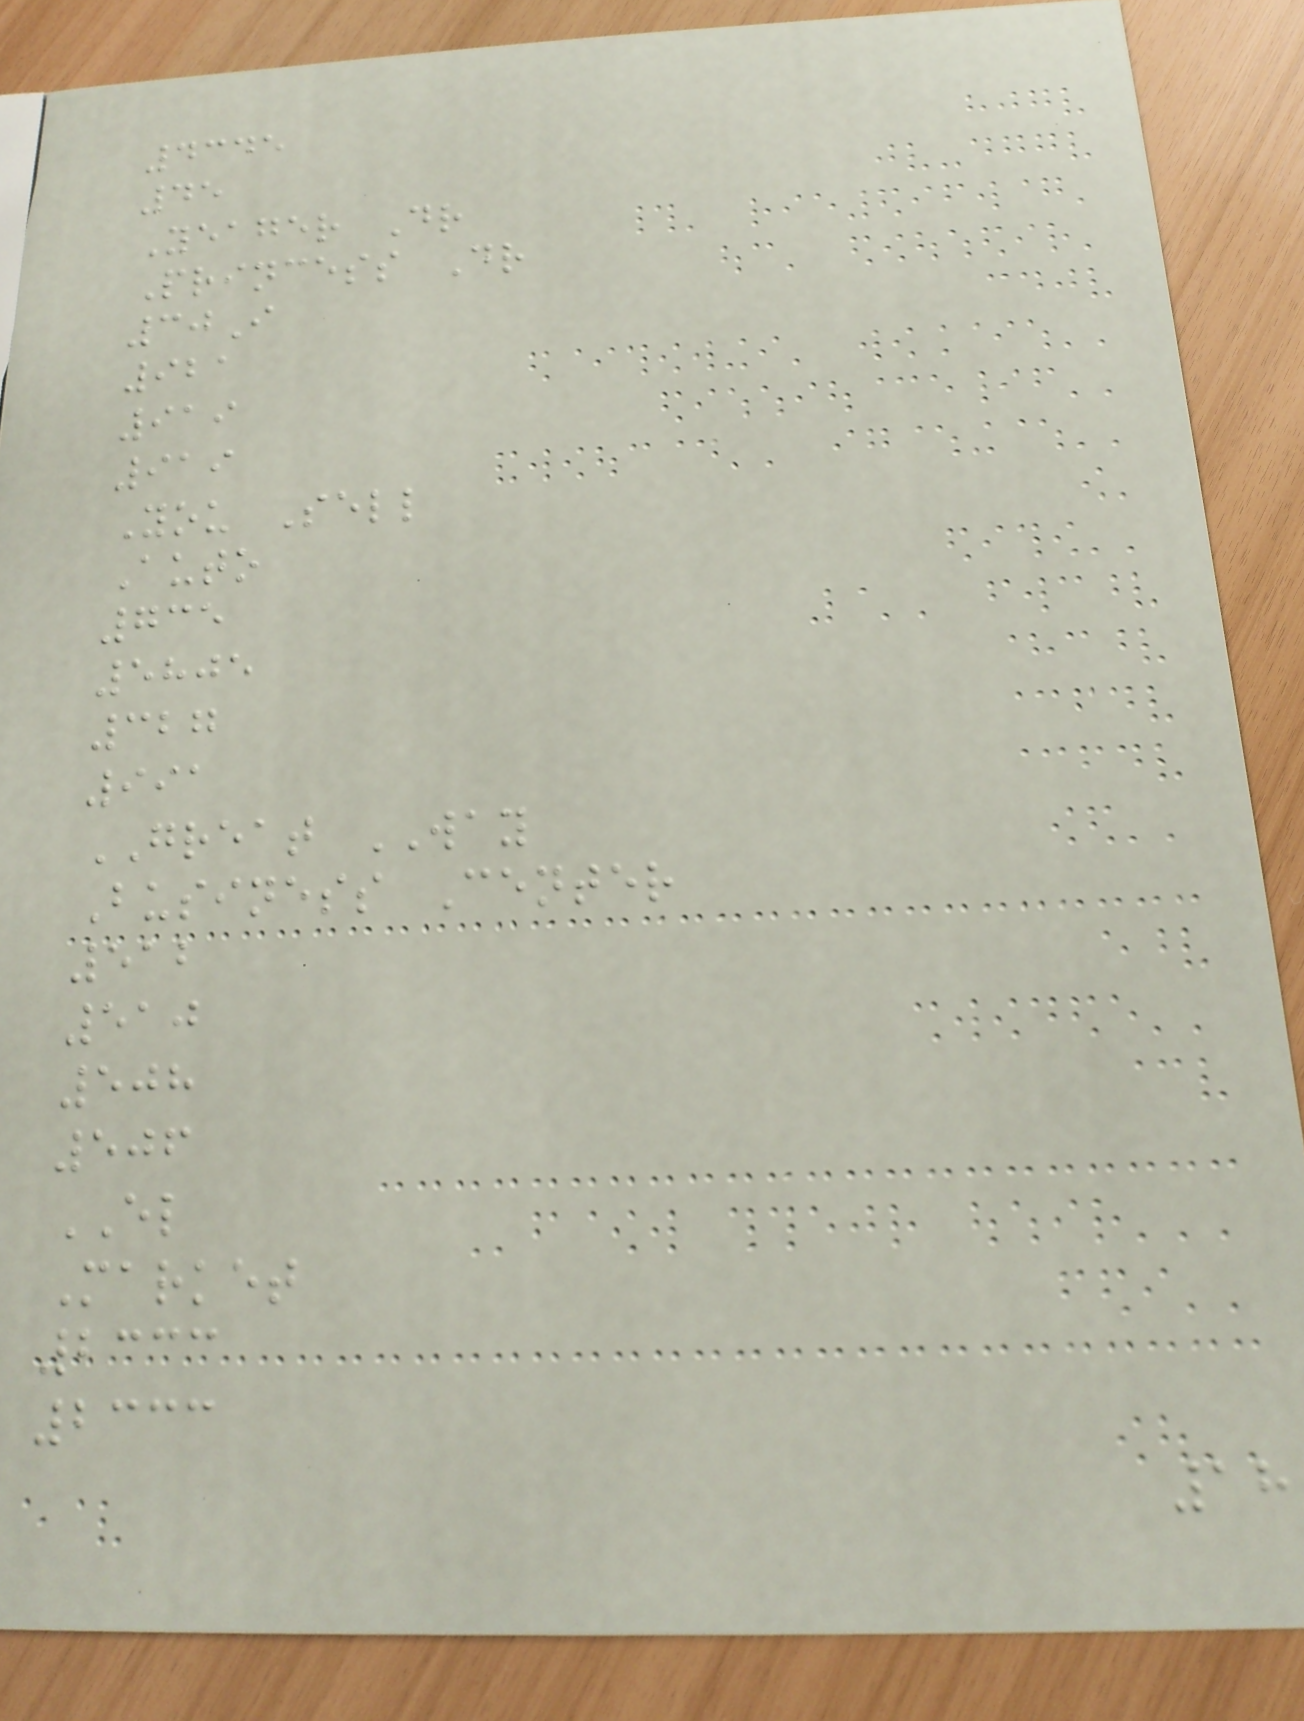4345
45
Yeager Dr
Princess Dr
30I
921
919
919
You Sell
Auto
735
5805
327
991
GREAT WAY
Business Center
512
510
508
506
EL
Market
2333
2333
18
